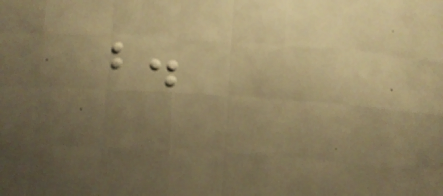b.
